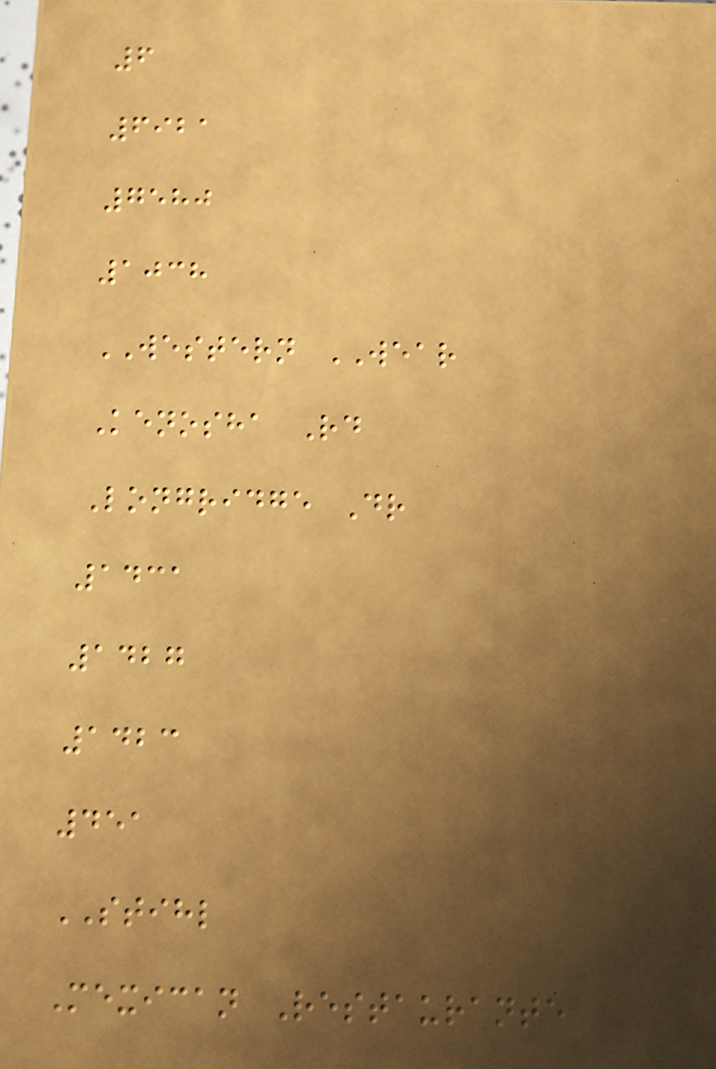6
6921
7580
1038
WESTERN WEAR
Kenosha Rd
Longridge Dr
1431
1427
1423
451
STIHL
Mexican Restaurante
